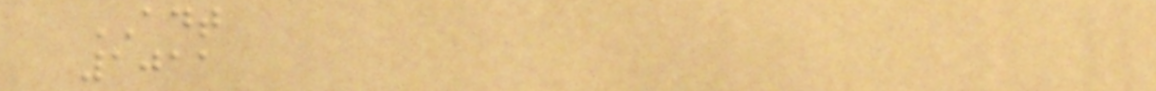ADT
1011
